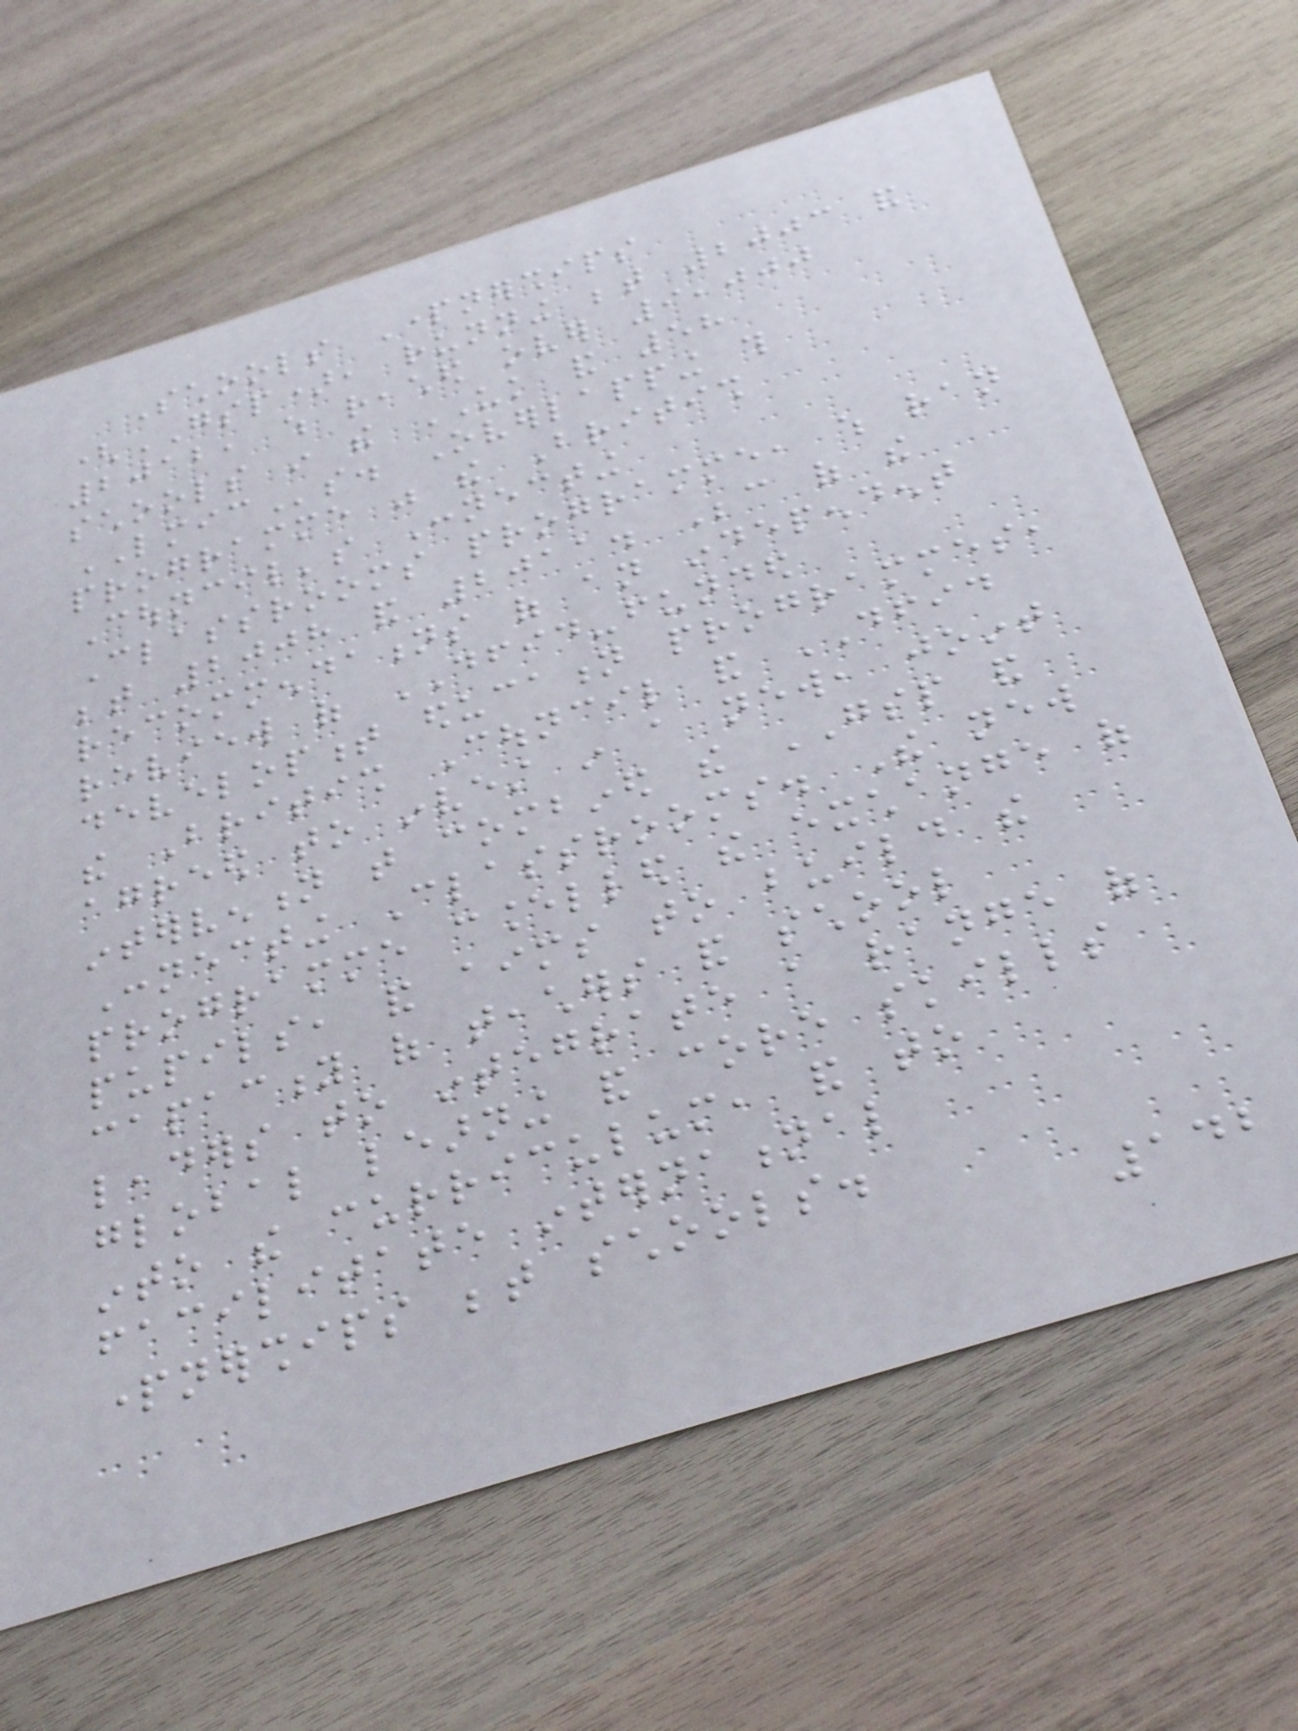Schools Partnerships
(GSP), running between 2003 and
2012, which reached over 9,000
schools in the UK and 58
LMICs. Overlapping this
programme was the British
Council's Connecting
Classrooms programme, which ran
between 2008 and 2011. Because of the
recommendations of an independent
review of DFID-funded
development education programmes,
the British Council and DFID
agreed to invest in a new, joint
intervention that combined the GSP and
Connecting Classrooms. The new
programme cancelled the exchange of
pupils, and aims to build the
capacity of teachers and school
leaders to integrate a range of
global learning and core skills
into the curriculum, and to
facilitate international
partnerships between schools.
142
